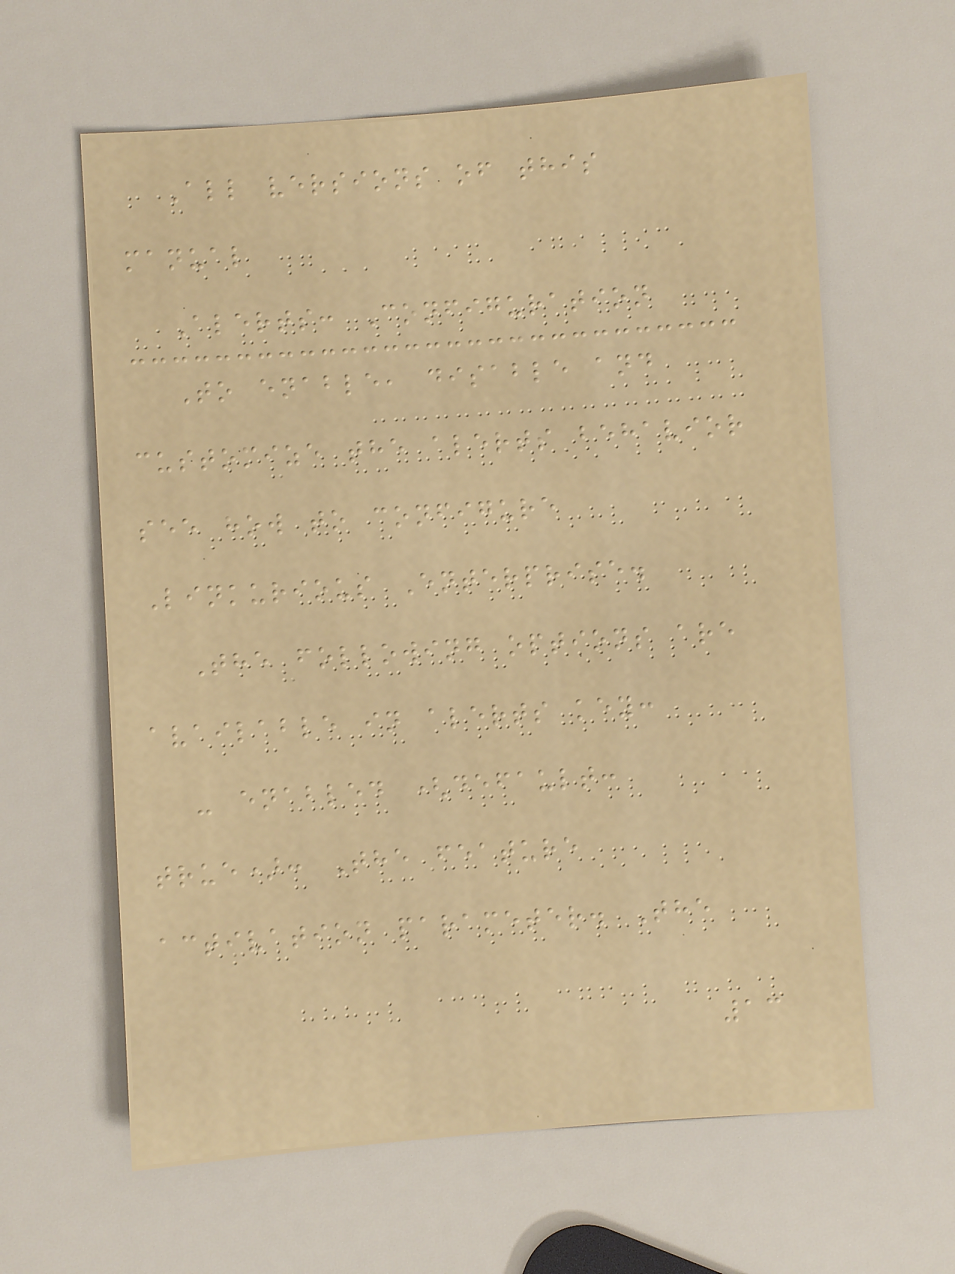All versions of this
manual
Alerts: Configuration
To enable, disable and
customize the alerts behavior
see how to configure
Linkurious Enterprise.
The following options are
available in alerts key:
- enabled (default:
true): The feature
activation parameter. The
13
